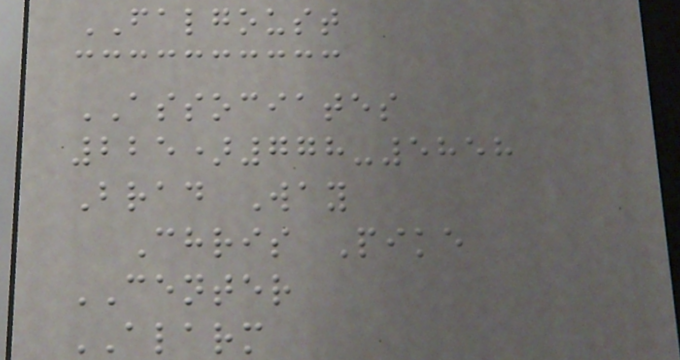FALGOUST
ASSOCIATES
225)778-5858
Brad Way
Chris Pike
CENTER
ALARM
